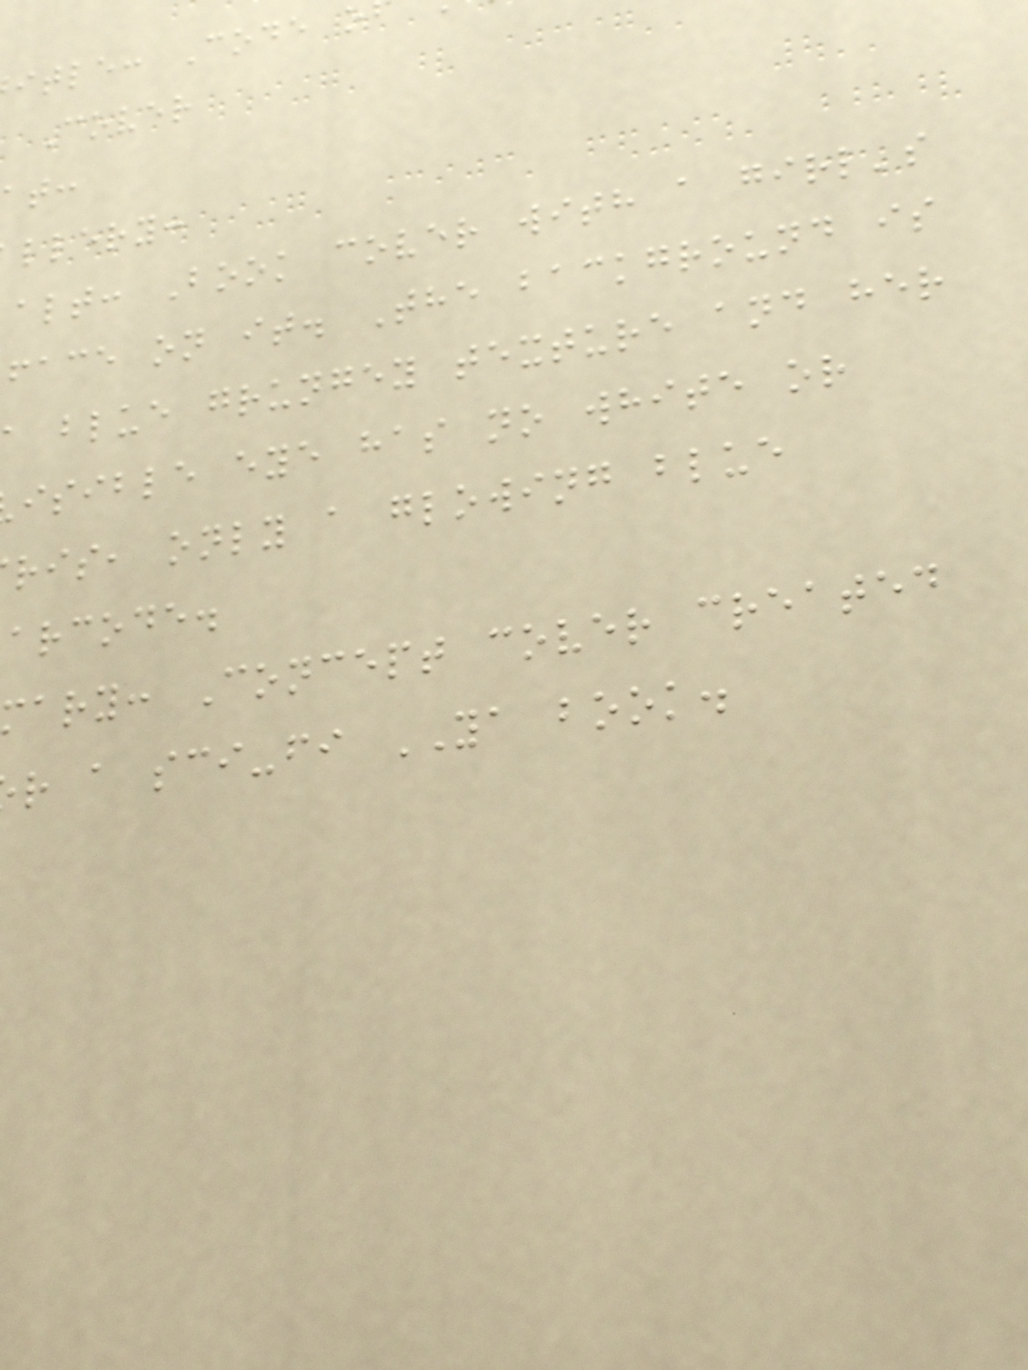itle: Code o
Cover
llery:
alt: Book cover with a girl's
face on it. The background is
blue grungey texture and her
isible eye has no white or
ris, only a glowing blue
arcode.
ary: Concept cover created
r a sci-fi YA book.
